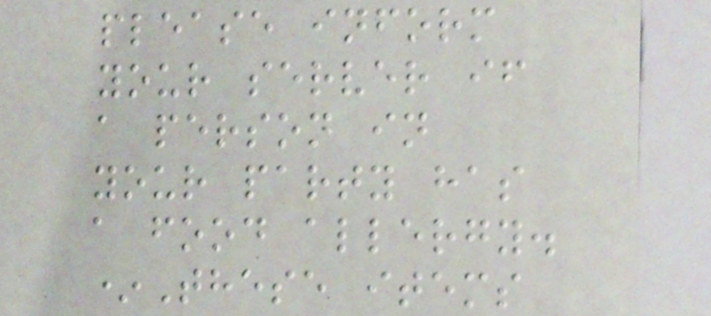please inform
your server if
a person in
your party has
a food allergy.
*These items
